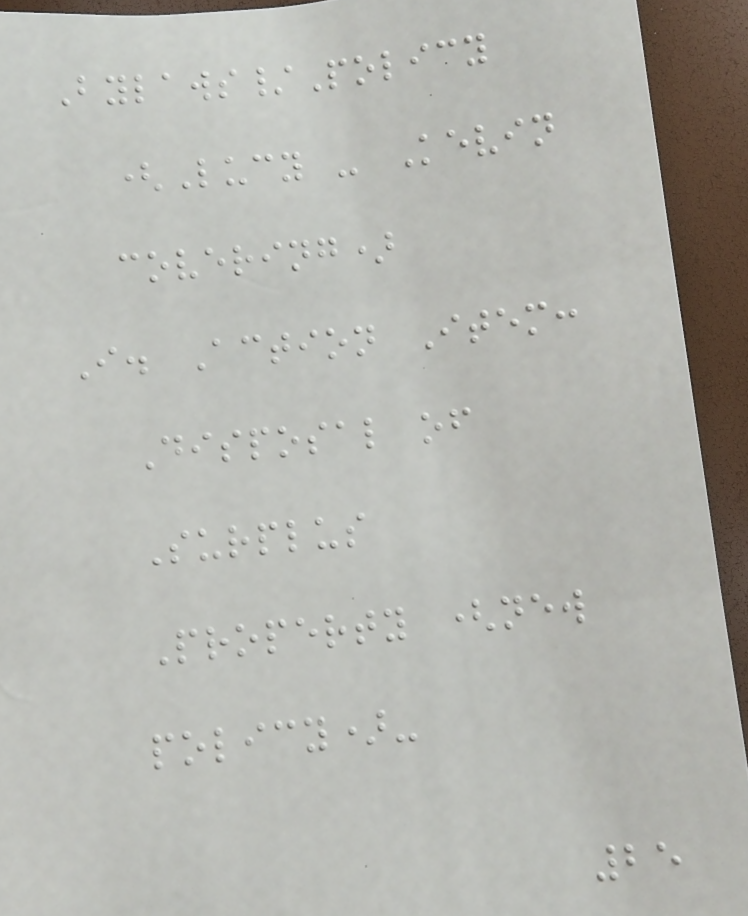Bylaws/Policy
(Lucy - Kevin
covering)
I. Action Item:
Disposal of
Surplus
Property (new
policy)-
25
